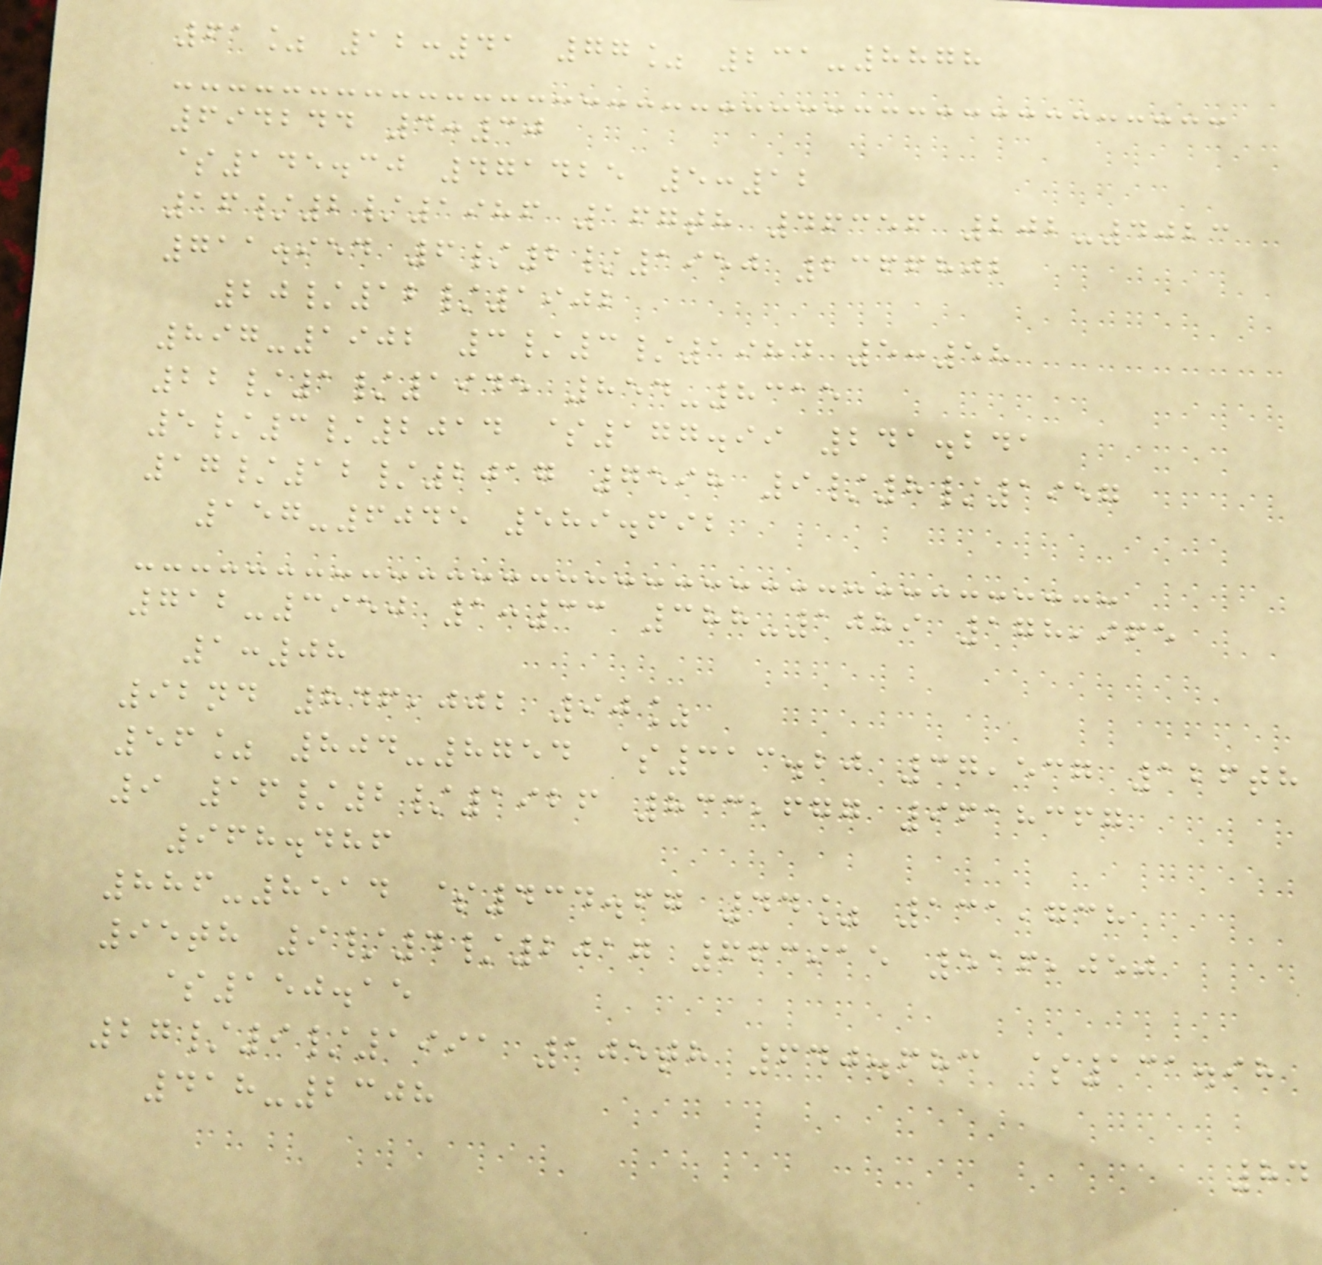61% 12:41 77% 231-8878
694244 4:30
$145.30 471425 5:12
16/2/1986 167th 46356 202-4023
711.954 6/2/1950 2366802
20/12/1902
897-1902 3/3/1984 5:58
22/1/1945 854-8315
5/3/2014 $177.99 241.241
17/12/2017 7598 9/8/1957
157-6045 589.692
712-3950 1:33 388-1089 178,965
1:08
92nd 846,002 90%
56% 804-8754 $313.20 37,537 126th
9 16/2/1926 833,677 9618367
968.486
886-8514 $434.67 44% 131,738
95th 9/4/2017 663915 516,050
$150.15
27/9/1991 105th 640.683 $131.98
418-2308
84
